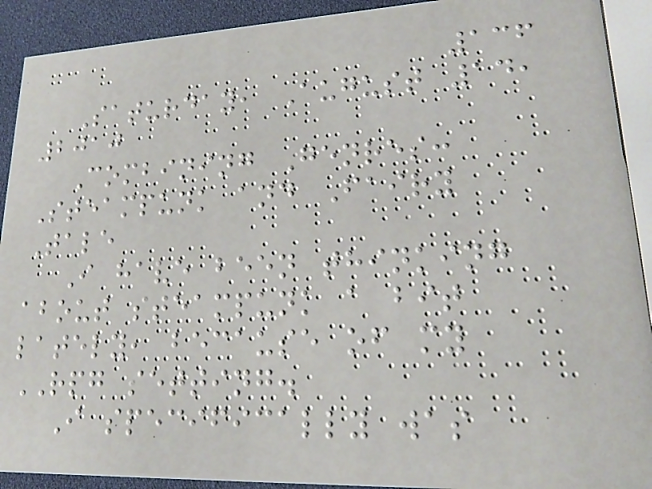136
Saturday, August 14,
2010
Combining Genres:
Steampunk and Fairy
Tale
I have been thinking
about steampunk a bit
lately, because of my
RPG setting.
I specifically was
